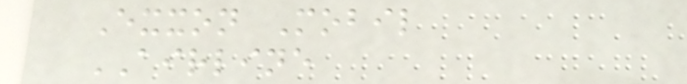Exxon Mobil
AIRLINE
